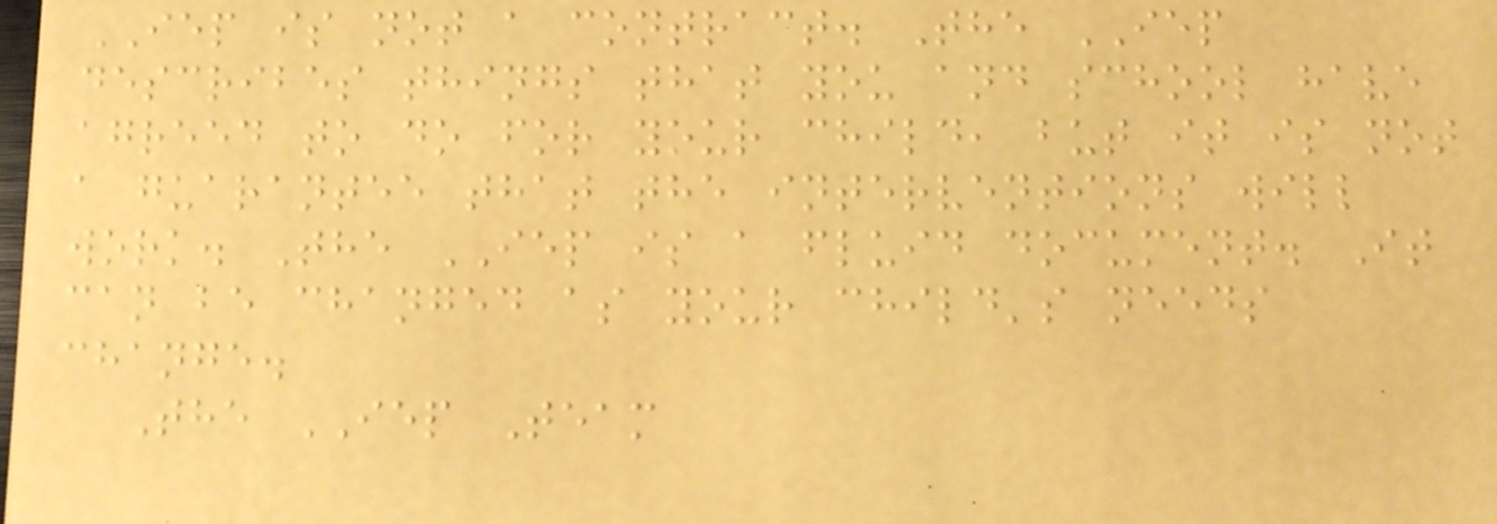IEP is not a contract. The IEP
describes things that you and school have
agreed to do for your child, but it is not
a guarantee that the interventions will
work. The IEP is a fluid document. It
can be changed as your child's needs
change.
The IEP Team
